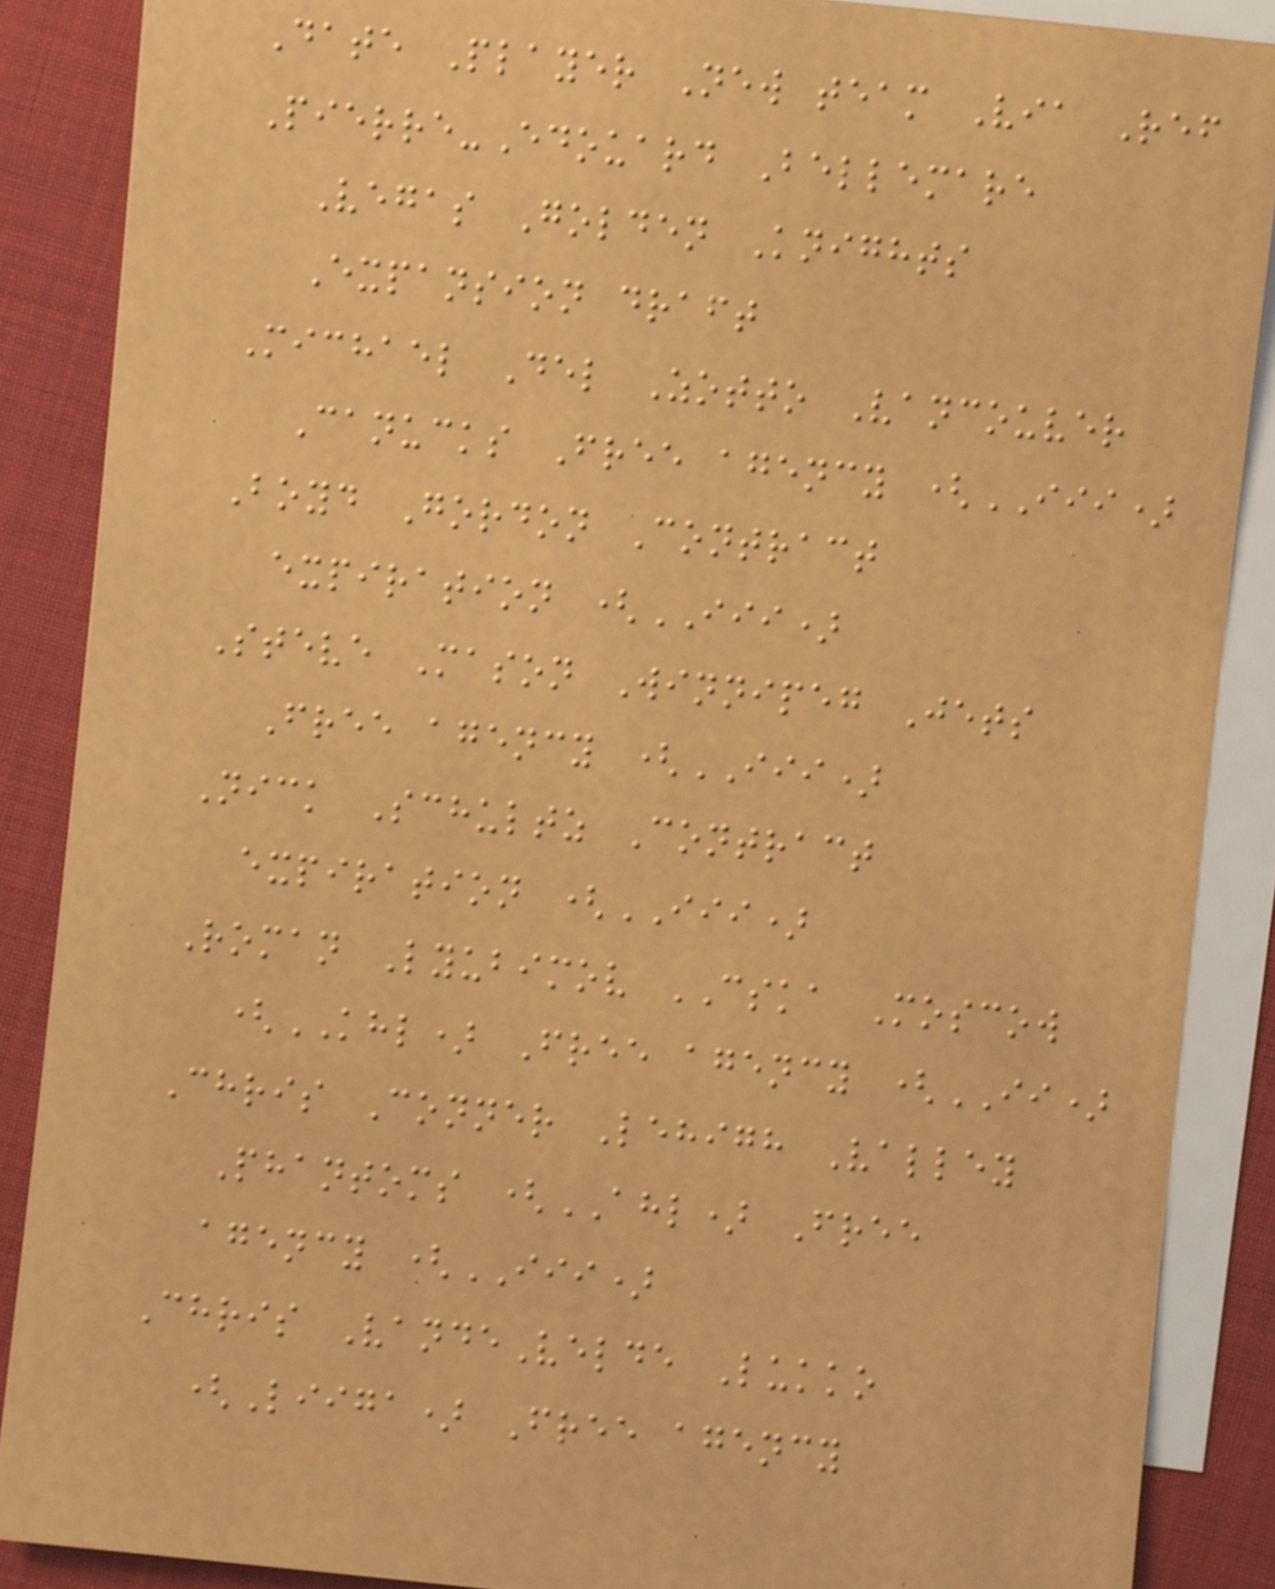Date Player New team Via Ref
Pierre-Edouard Bellemare
Vegas Golden Knights
Expansion draft
Michael Del Zotto Vancouver
Canucks Free agency (III)
Boyd Gordon Contract
expiration (III)
Steve Mason Winnipeg Jets
Free agency (III)
Nick Schultz Contract
expiration (III)
Roman Lyubimov CSKA Moscow
(KHL) Free agency (II)
Chris Conner Lehigh Valley
Phantoms (AHL) Free
agency (III)
Chris VandeVelde Lukko
(Liiga) Free agency
